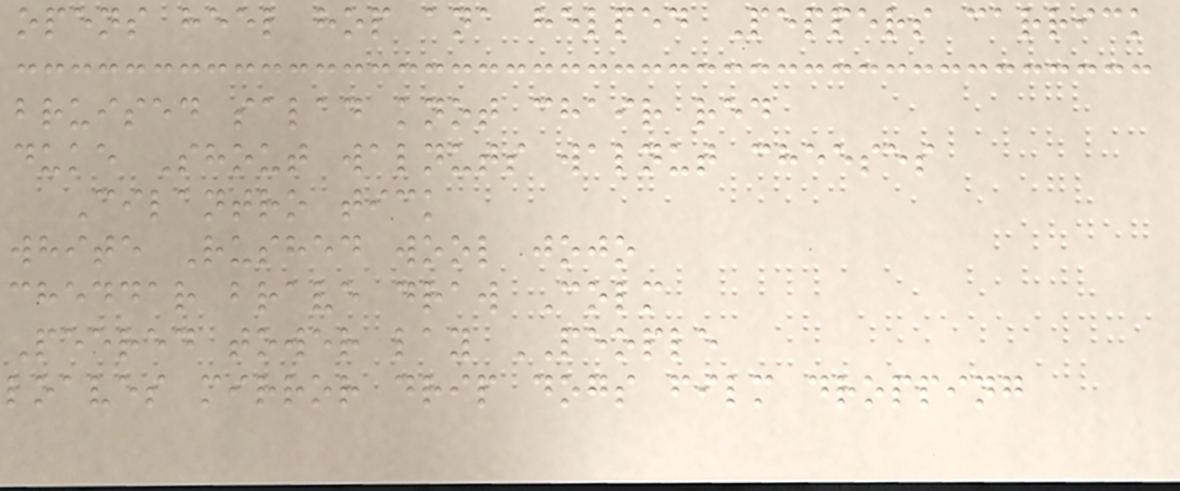opens heel hop ana helped Peppers carrick
bruised salad knot chair red
duke Shout walnuts walnut cheeses
Cilantro tick
white Rushed wool jojo
cheddar brave draw Colm
Peered tower lay PEOPLE
loaves mirror drip dogs film dropping
